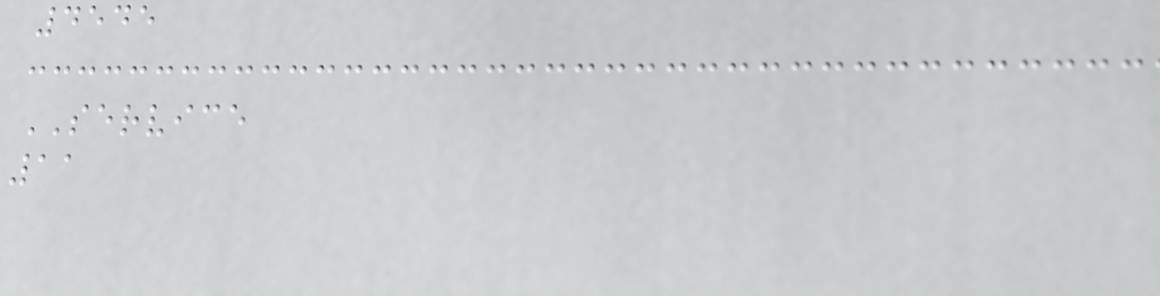4545
SERVICE
11
